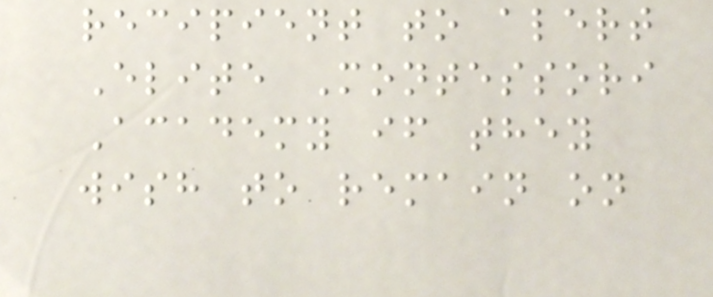recipient to alert
Elite Montessori
Academy if they
wish to remain on
